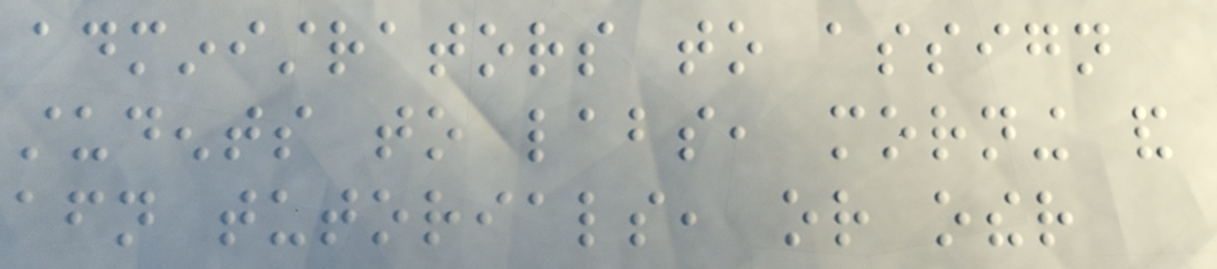administrators to assign
students to labs, morning and
afternoon tutorials, or other
